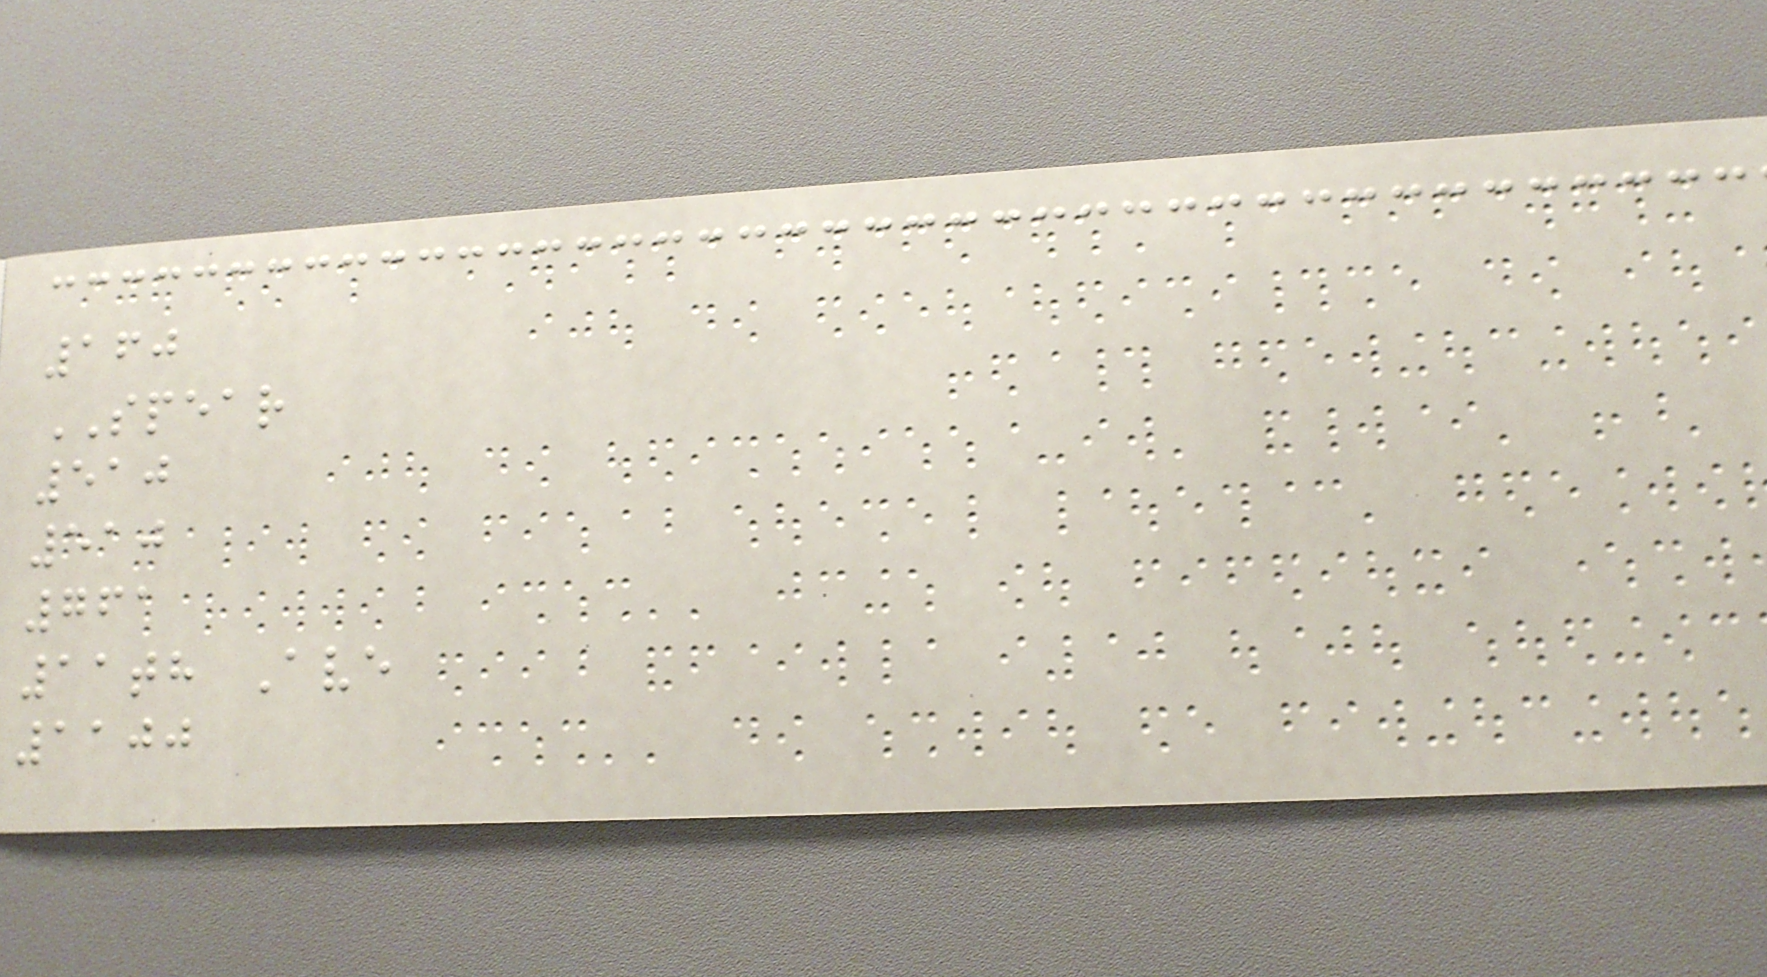160
SPEAR
510
510
761
11th Ave
1100
